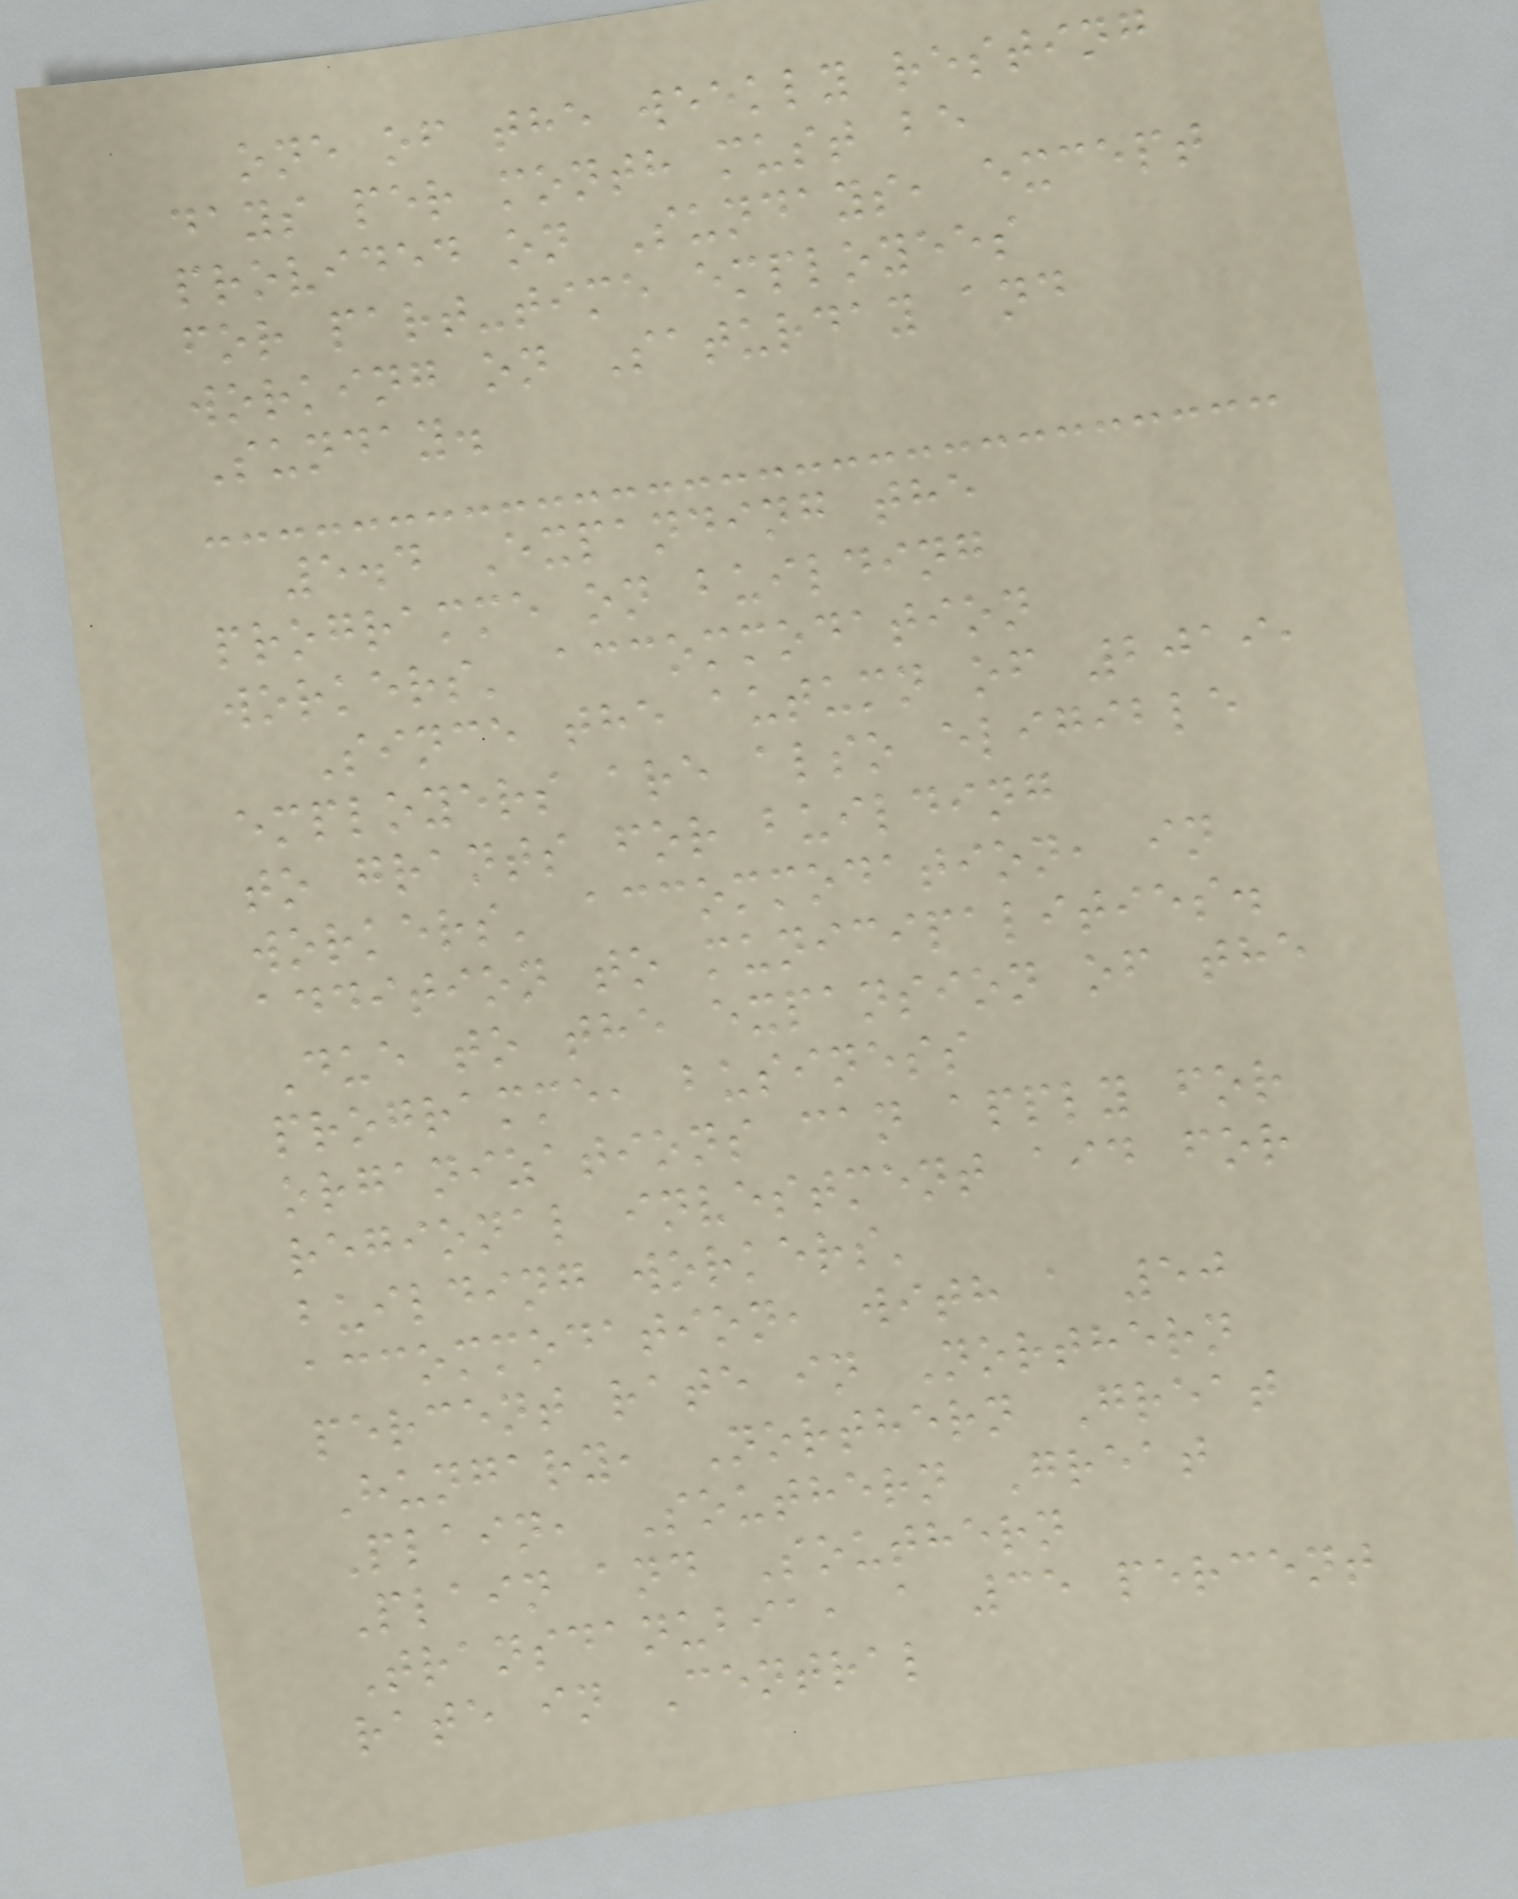one of the weekly resting
days per month must be
provided on Sundays, except
for part-time employees
working on Saturday and
Sunday.
5.4 Expanding the
programme on building
workers' accommodation
Since the autumn of 2019,
employers are also eligible
to grants for building
workers' accommodation, in
addition to municipalities.
Due to the expansion of the
programme, business
organizations can apply for
regional investment aid for
building workers'
accommodation, with a 50
percent rate in Northern
Hungary, Northern Great
Plain, Southern Great
Plain and Southern
Transdanubia, a 35 percent
rate in Central
